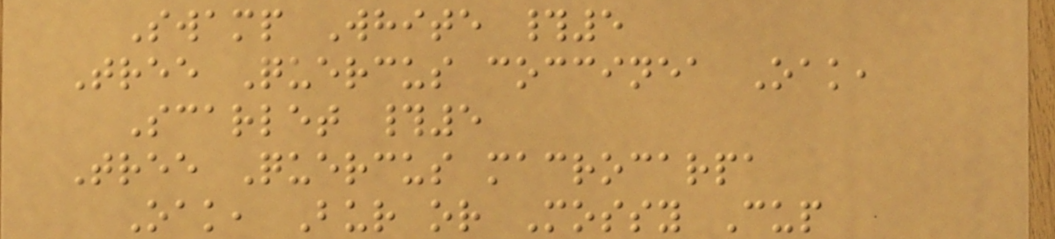Swamp White #5
Tree Quercus coccinea Oak,
Scarlet #5
Tree Quercus macrocarpa
Oak, Bur or Mossy Cup
